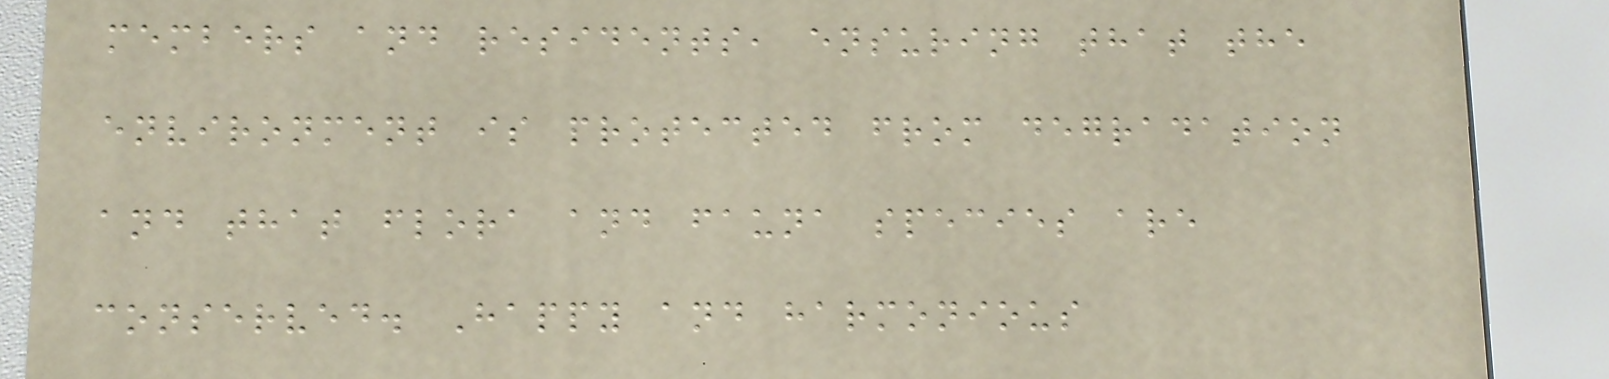members and residents, ensuring that the
environment is protected from degradation
and that flora and fauna species are
conserved. Happy and harmonious
